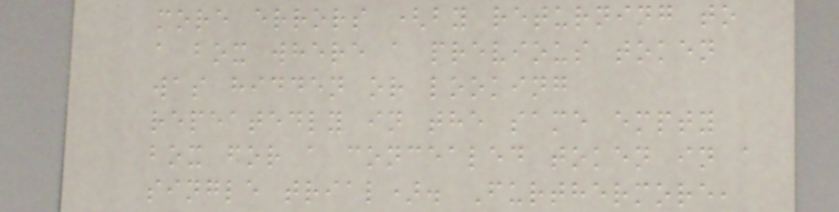more errors (by returning to
a box where a previous token
was hidden or looking
repeatedly in the same empty
box for a concealed token in a
single trial). Furthermore,
